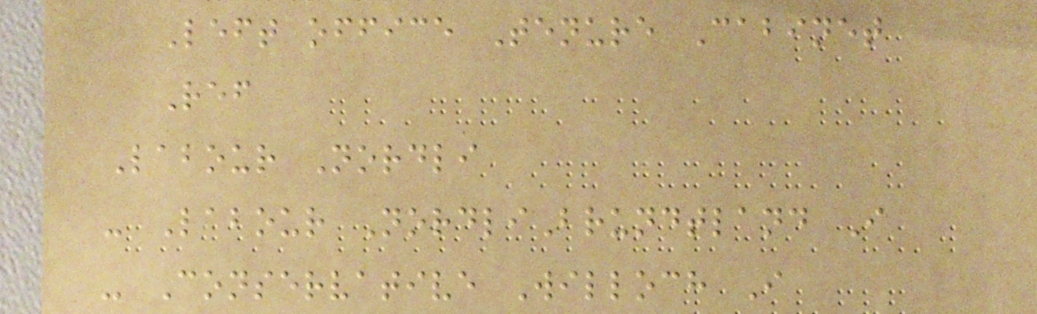Left office Tenure Cabinet
Ref
Labour Nordli
- Labour NordliBrundtland I
- Conservative Willoch I
